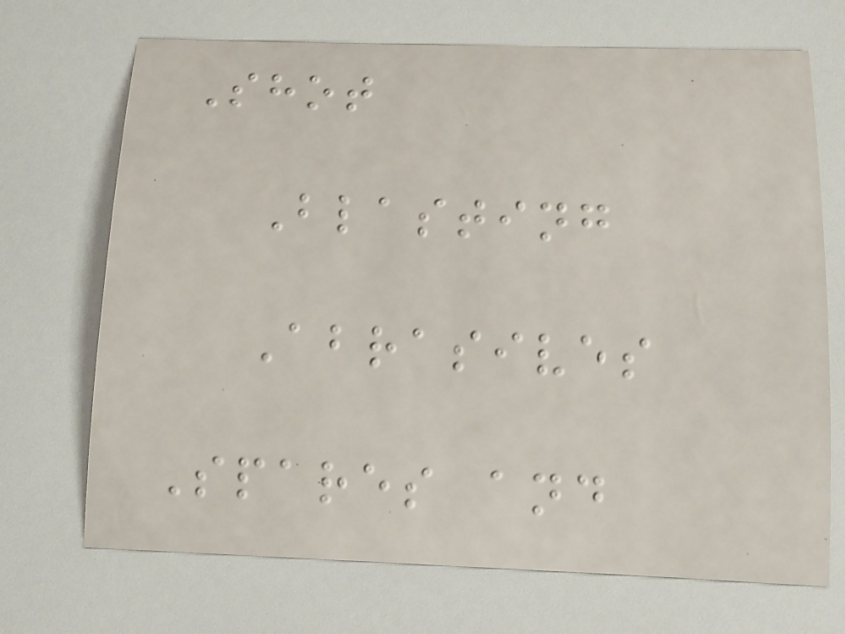Shot
Blasting
Abrasives
Spares and
